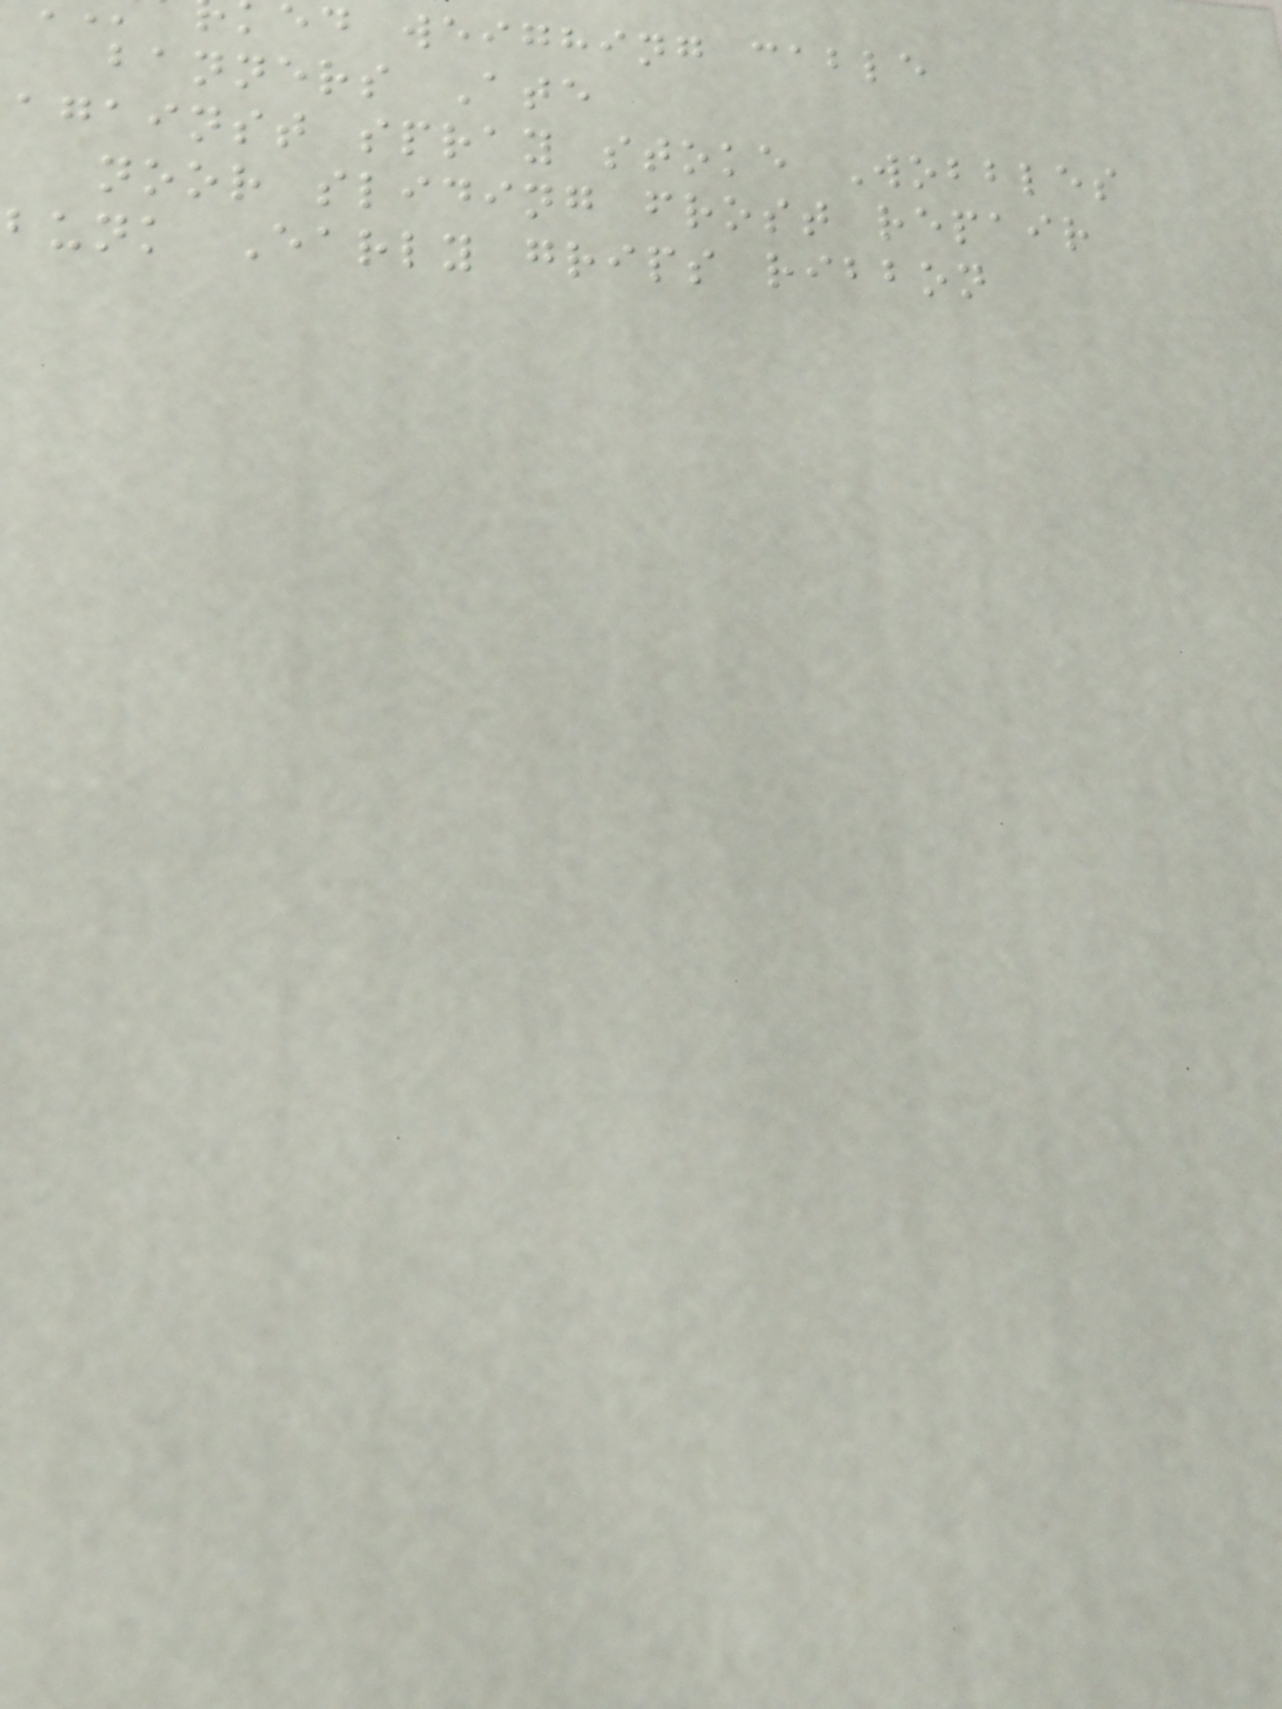ed weighing cable
banners Ate
against spray stoke Wobbles
noor sliding frost repair
bunk Early grips ribbon
